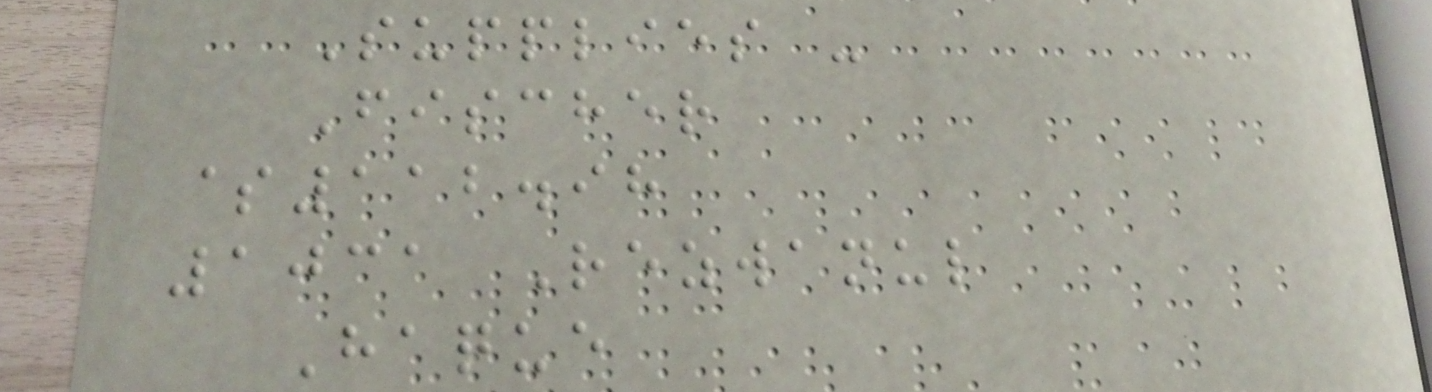Supplies -
Fischer
$112.98
1031 Rezwanul
Haque
